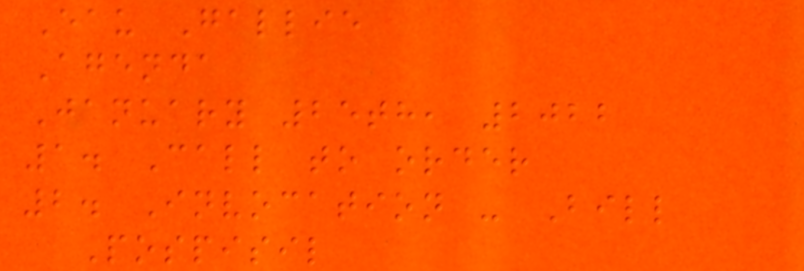Eau Gallie
Agenda
January 25th, 2022
1. Call to order
2. Invocation - Bill
Pospisil
